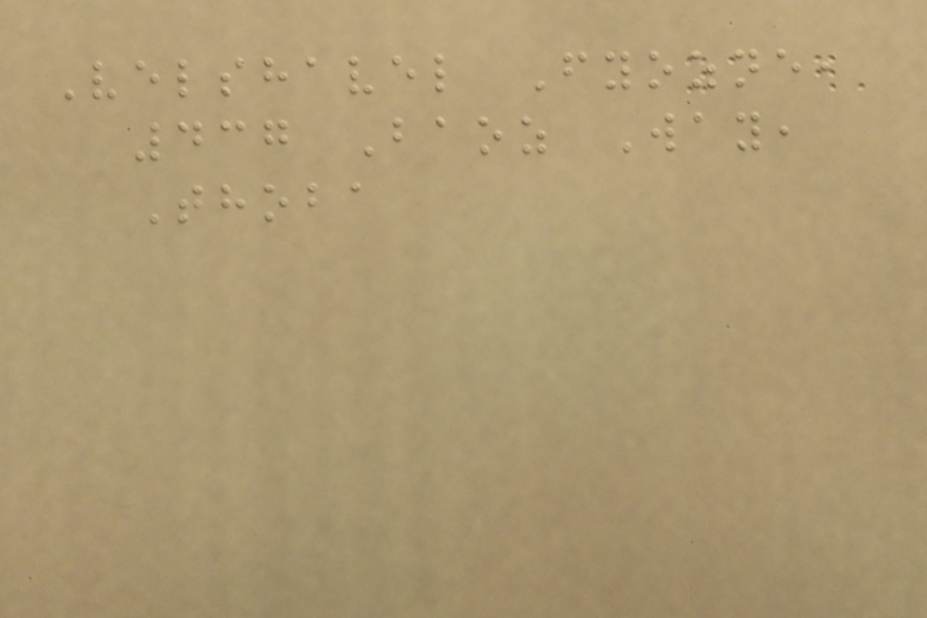Velshavel Fyozne,
437 Baoz Way,
Thoba
